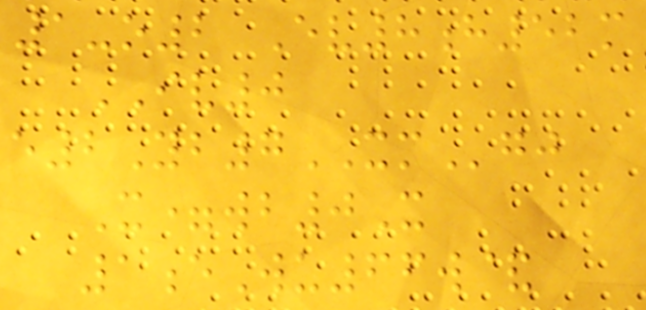1-o2 Ev8h52m
IV0
e2Yb7XMgj
X=wb0X
1eWu66w&
